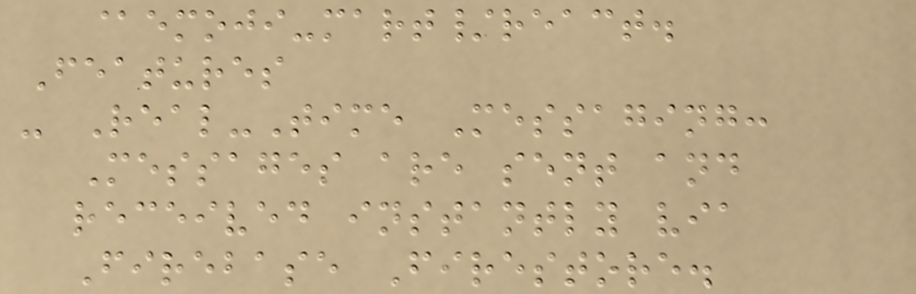@emoji-mart/react.
Features
- Real-Time Messaging:
Messages are sent and
received instantly via
Firebase Firestore.
